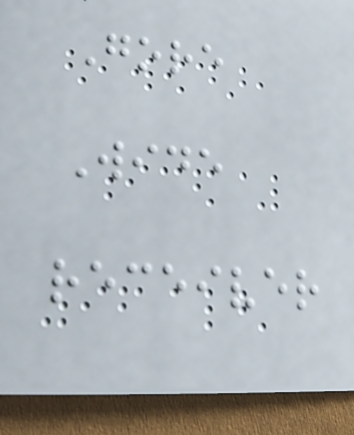Gore
Wide
receiver
